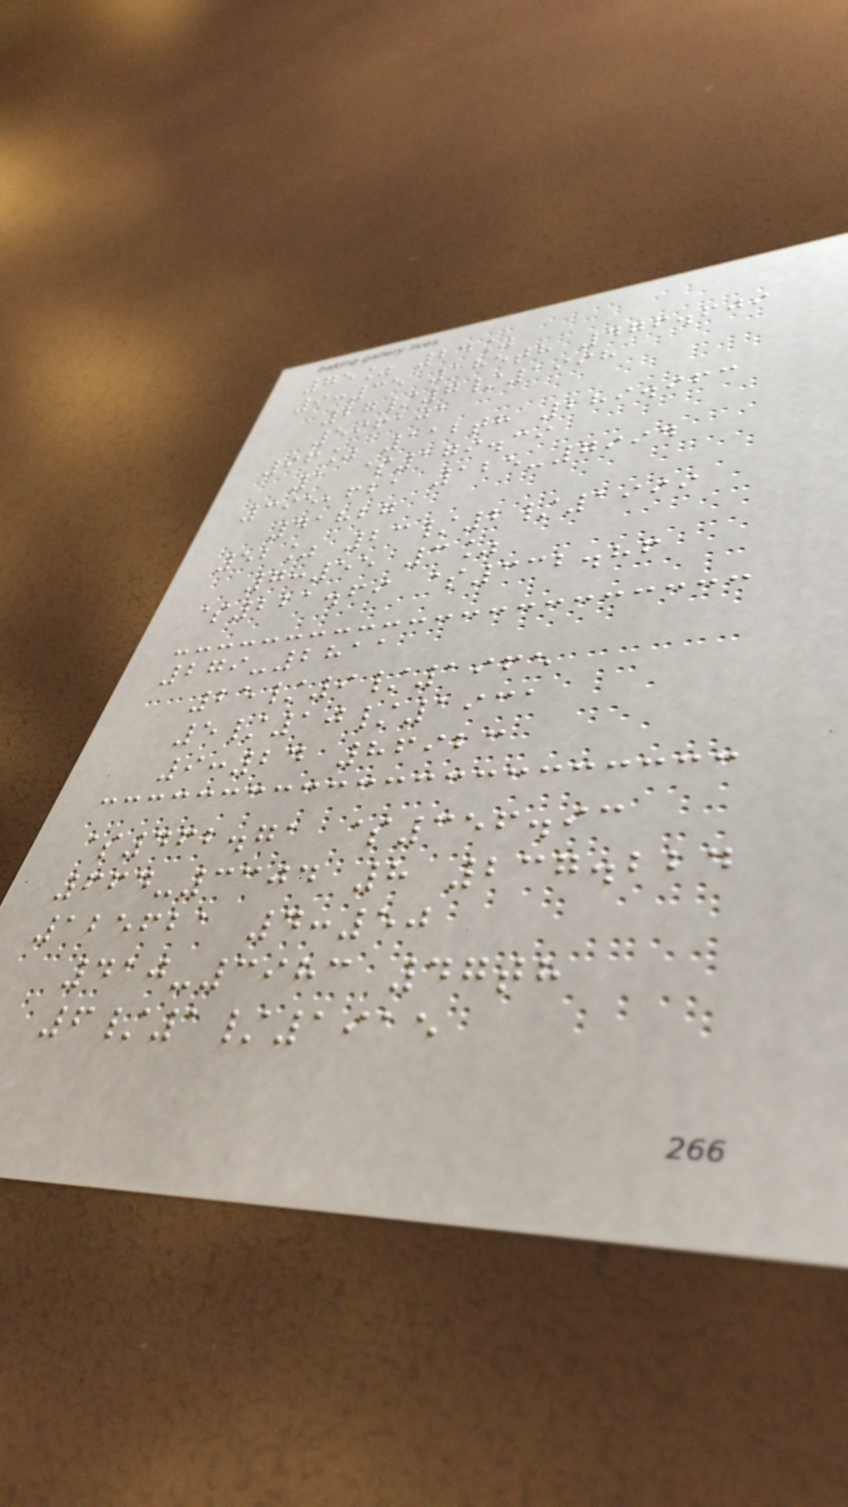75% 24%
9:35 185th 476.609
27/7/1998
596101
96% 112th 289.963
1 $179.39
395,621 125-7994
41827
52% 23/2/1999
7:55 3%
$221.69 $332.86
279-2811
25/9/1965
5/10/1931
9:24 86923
$462.71 $356.93
664-3304 8 237.224
125621 4:50
410-3983 47th
6/1/1915
